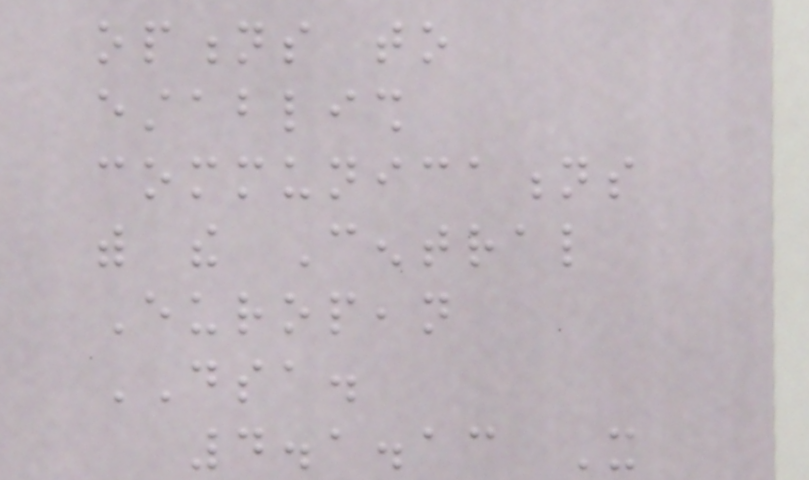options to
establish
communications
with the Central
European
DSA.
4.1.13 It
